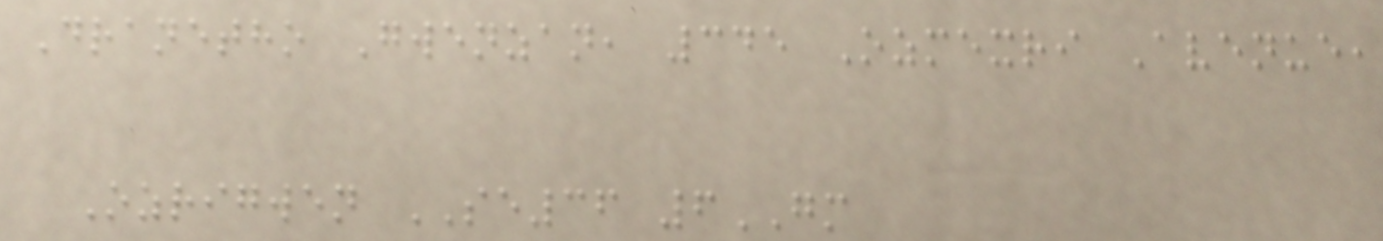Dranetho Gwenzan, 345 Ozmexri Avenue,
Ozrigwen SE36 6GM
